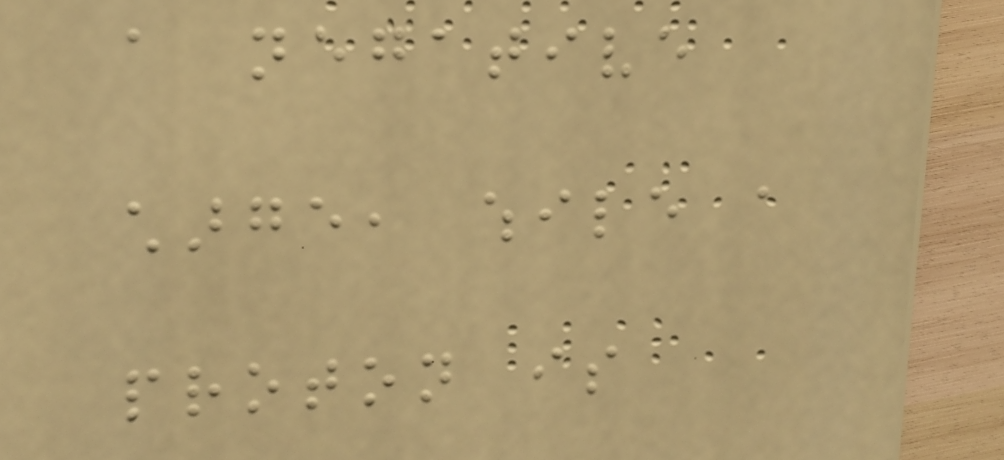a negative
charge, while a
proton is
